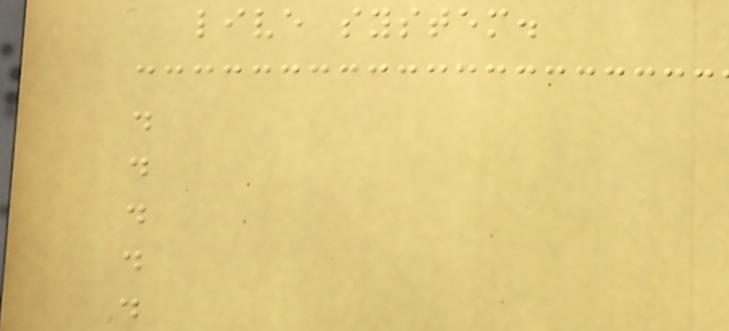live system.
.
.
.
.
.
